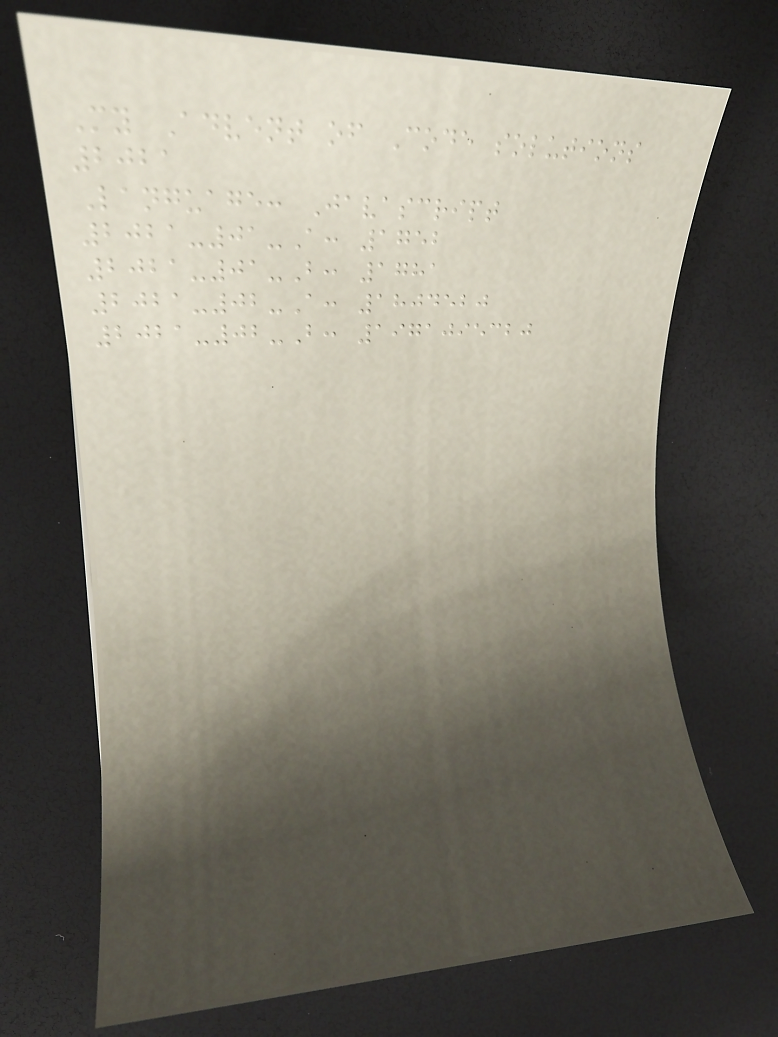My Advent of Code solutions
2021
Language: Javascript
2021-01-A: 1752
2021-01-B: 1781
2021-02-A: 1804520
2021-02-B: 1971095320
